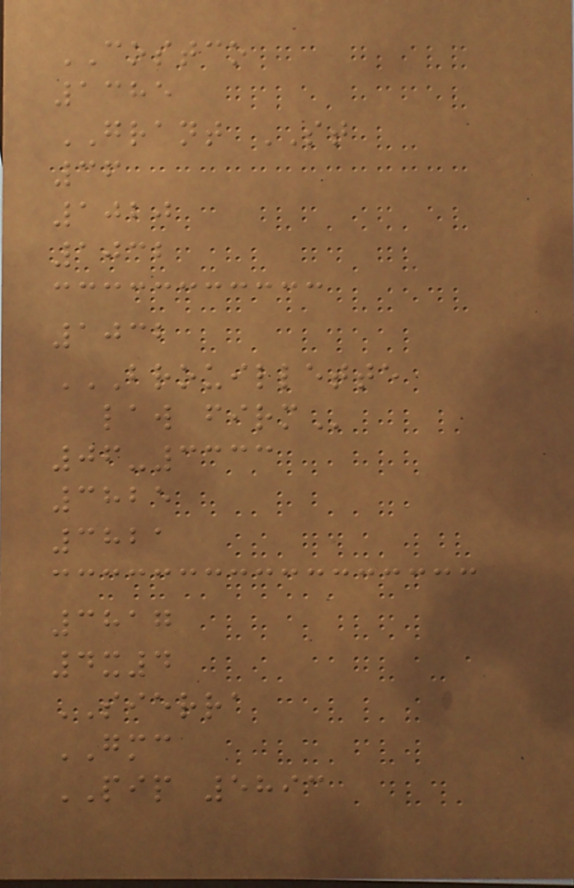COSTCO
1385
GRANT ST
36
1020
1032
1032
BROUILLETTE
LAW FIRM
06-3333
3825
3821
3817
4x4
SIERRA
GMC
PIP 5893
